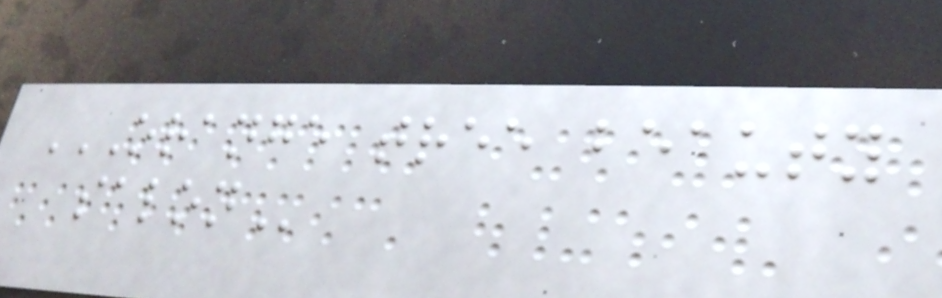ORANGE TREE BEAUTY
SALON
